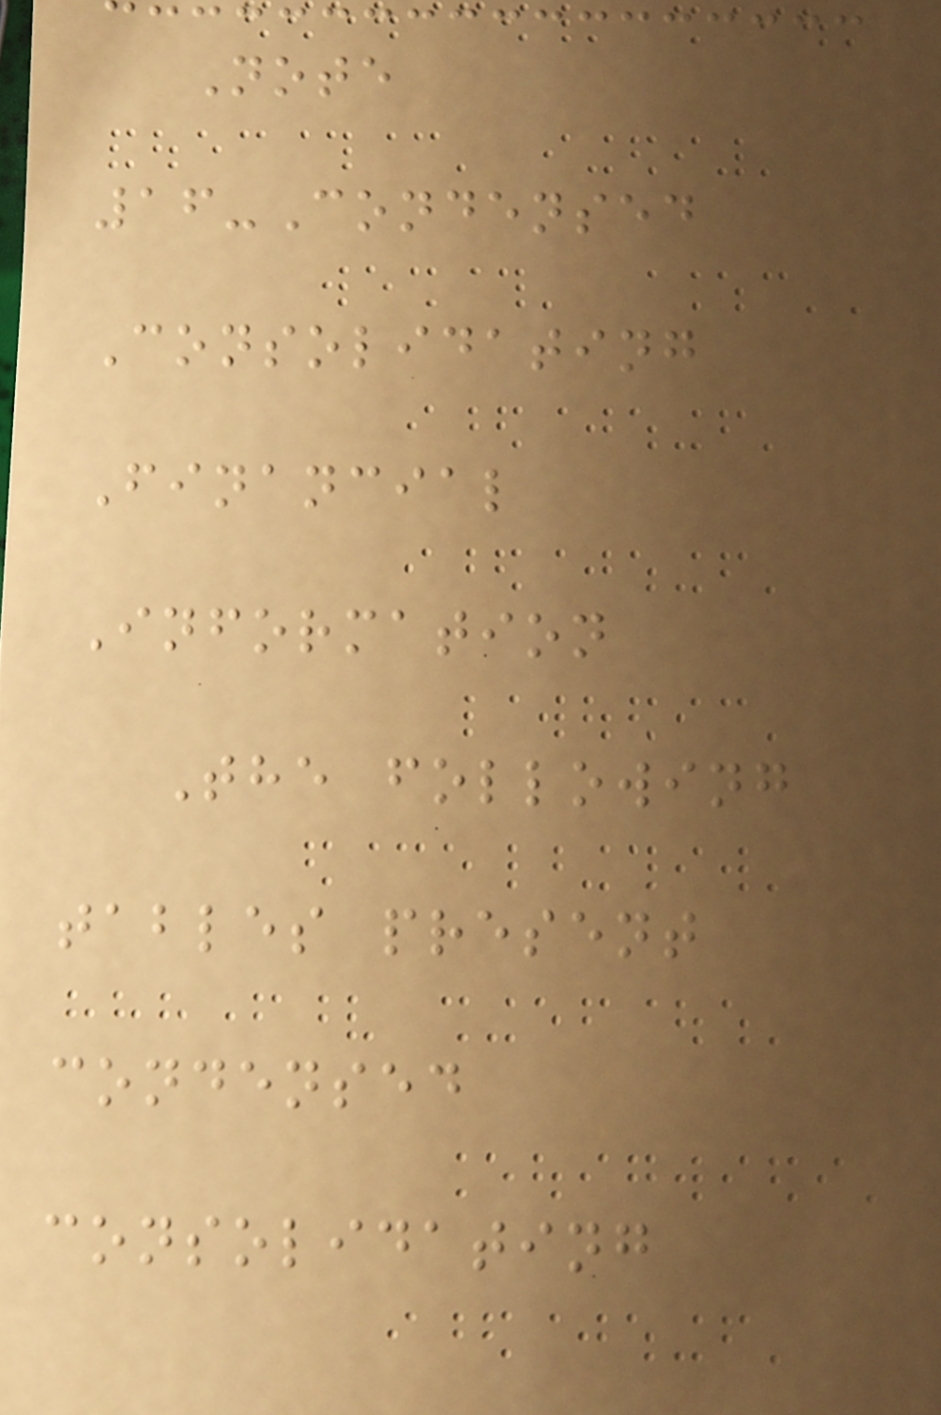Note
16-Condensed
Consolidating
Financial
Information
The following
tables present
condensed
consolidating
